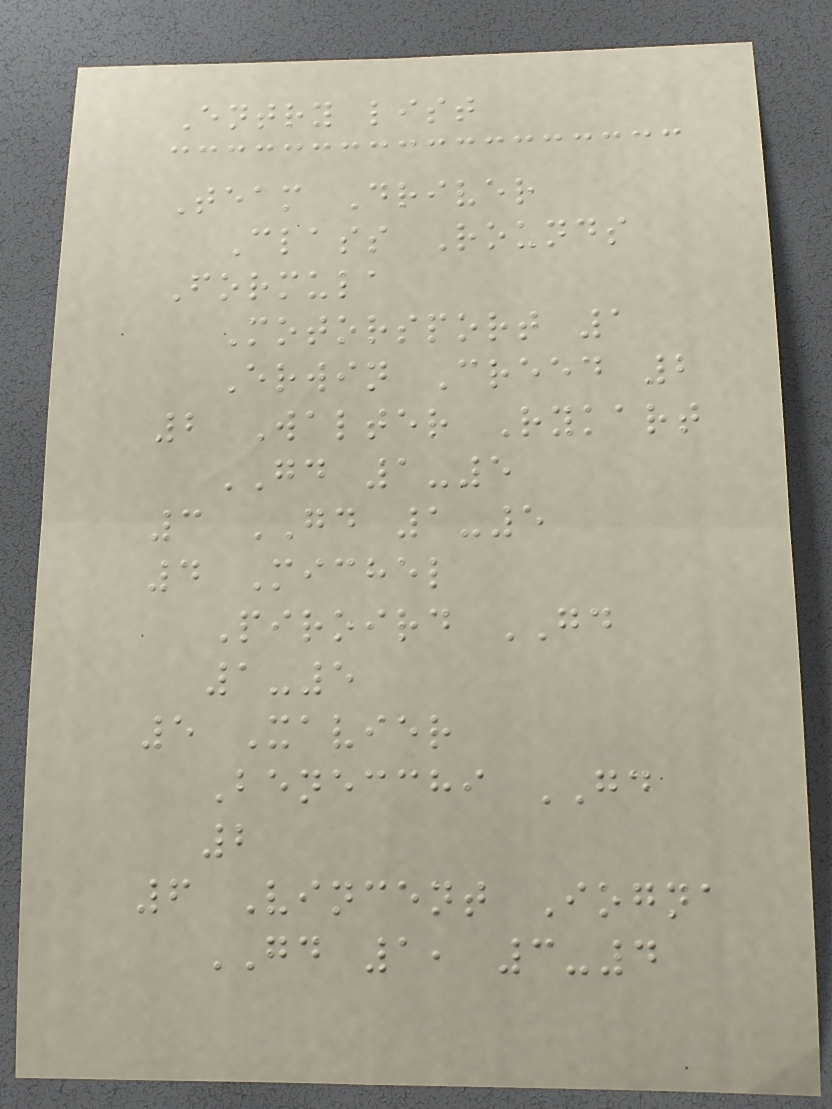Entry list
Team Driver
Class Rounds
Formula
Motorsport 1
Erwin Creed 2
2 Walter Rykart
GD 1-5
3 GD 1-5
4 Michel
Piroird GD
1-5
5 Xavier
Benecchi GD
2
6 Vincent Iogna
GD 1, 3-4
